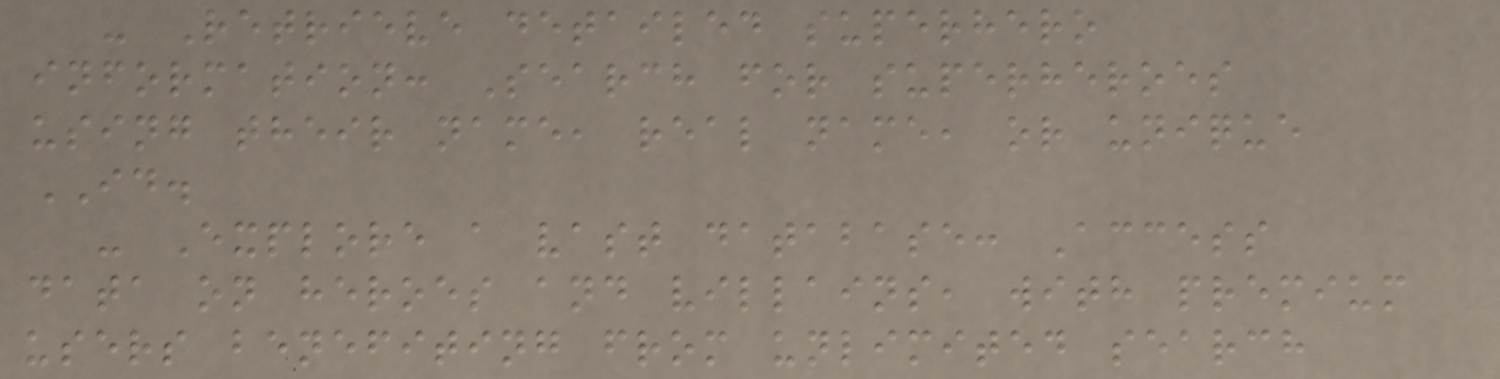- Retrieve detailed superhero
information: Search for superheroes
using their name, real name, or unique
ID.
- Explore a vast database: Access
data on heroes and villains, with premium
users benefiting from unlimited search
